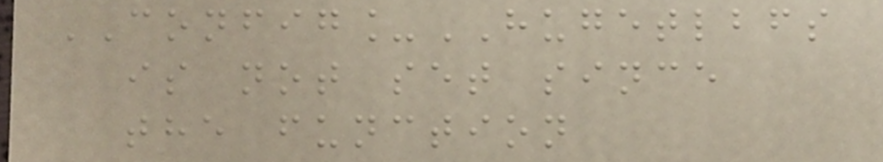CONFIG_HUGETLBFS
is not set since
the function
